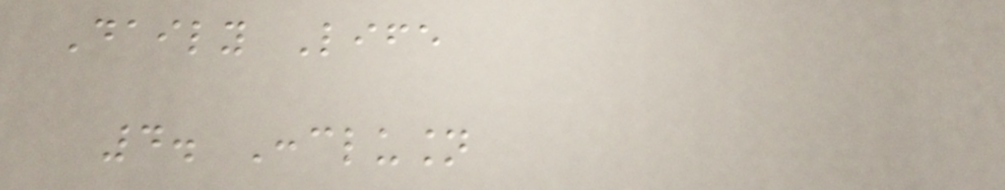Daily Life
4. Conclusion
